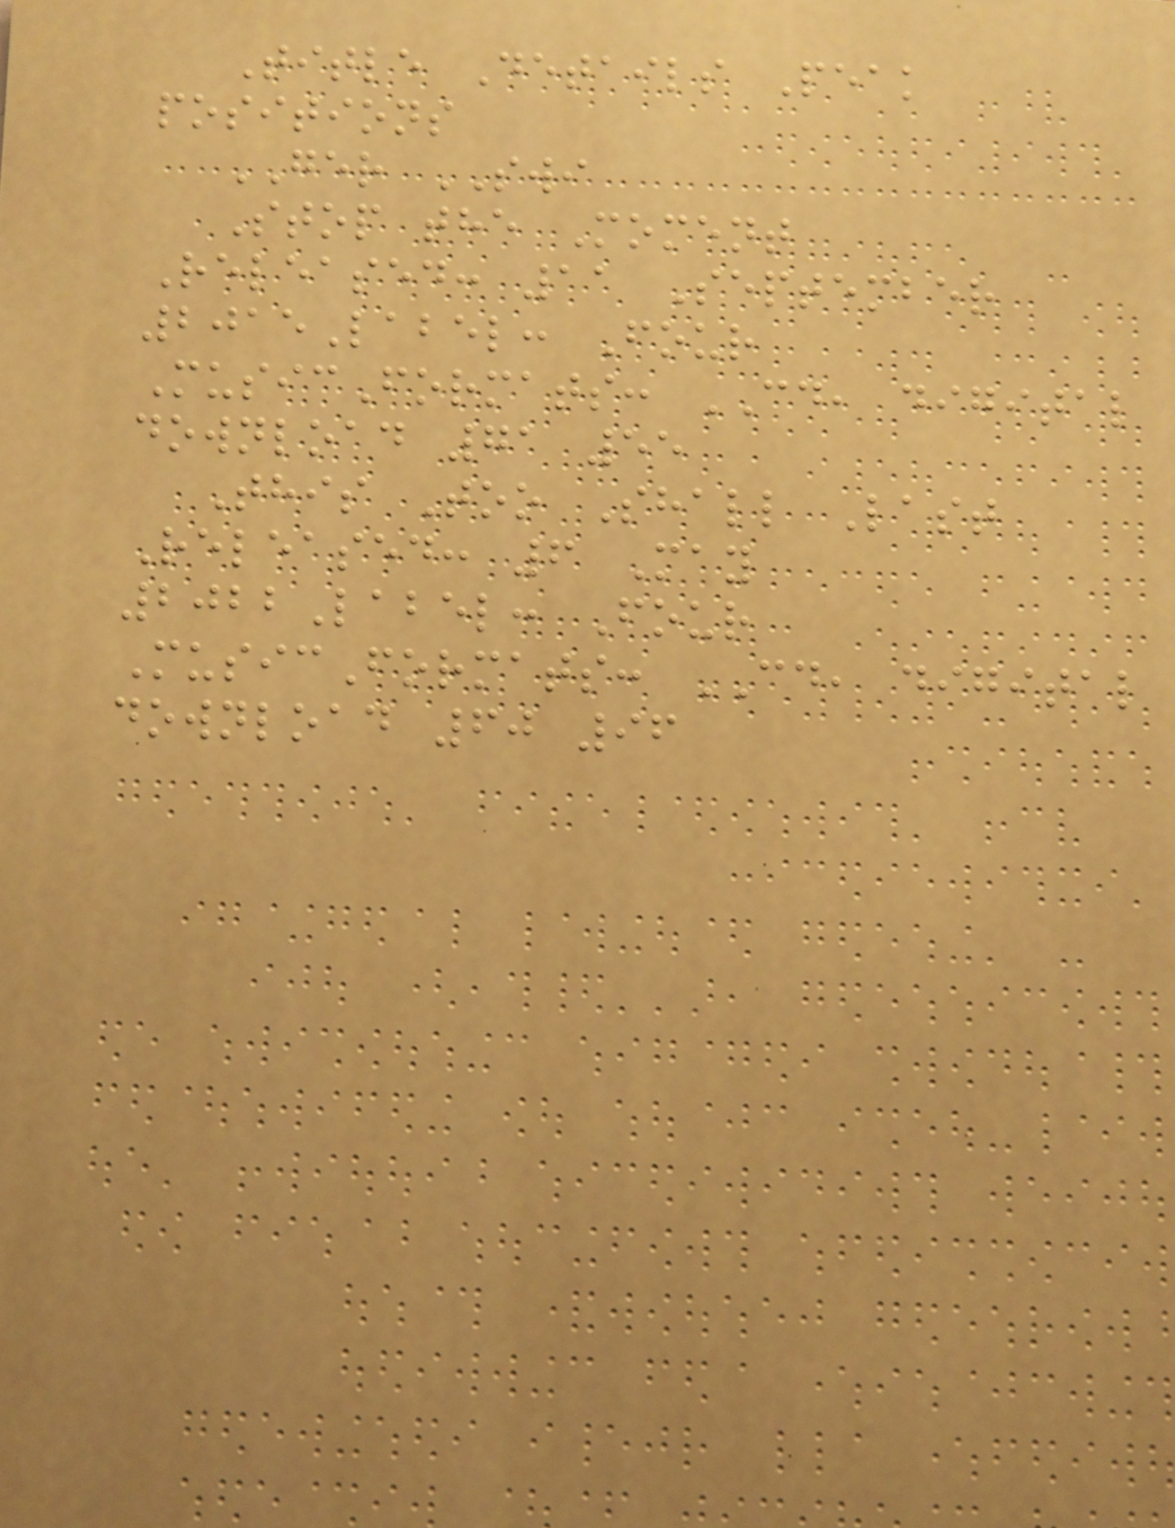Title Details Peak
positions
GER SWI
Stop the Moment
Released: 11 September
2015Label: Four
MusicFormats: CD, digital
download 71 55
This Too Shall Last
Released: 6 May
2022Label: Four
MusicFormats: CD, digital
download 60 96
